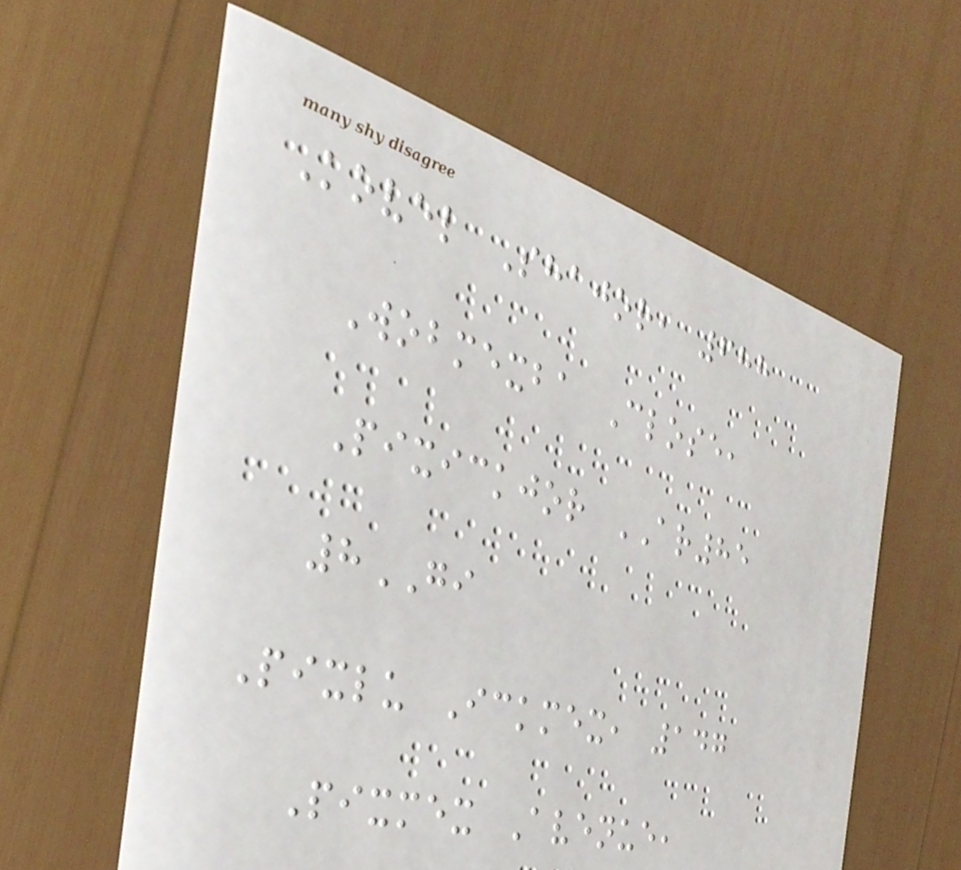Kovel Shajor, 688
Wobmexba Close,
Pixickjor AR85
8GI
Pixlu Ickmex, 147
Pixmex Avenue,
